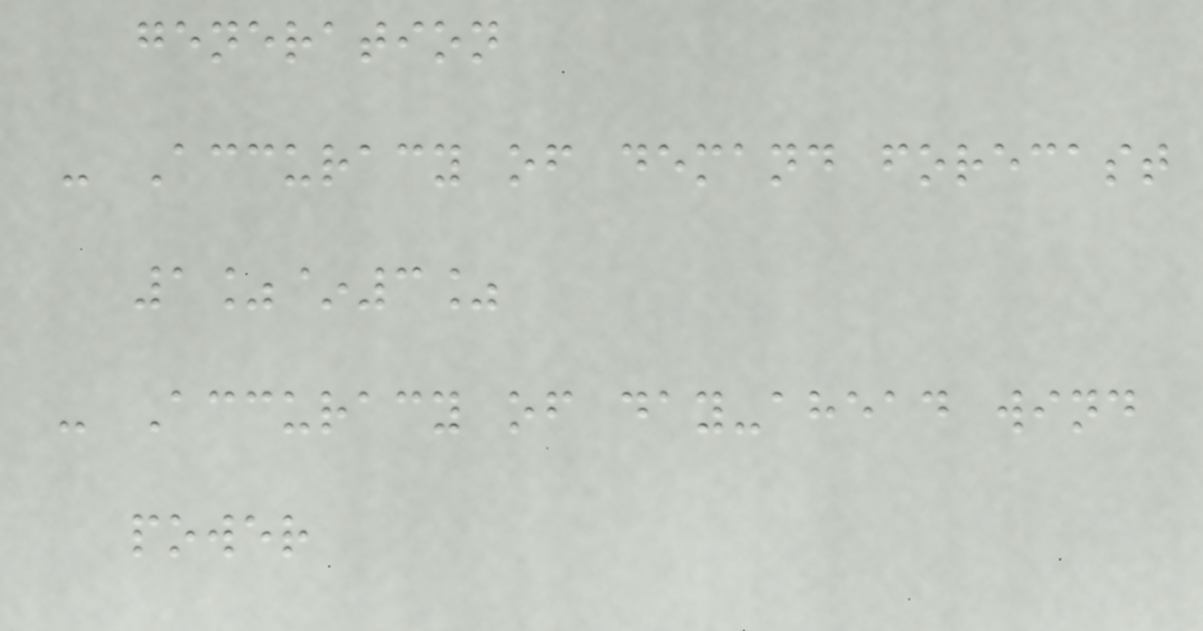generation
- Accuracy of demand forecast
1%~3%
- Accuracy of day-ahead wind
power
